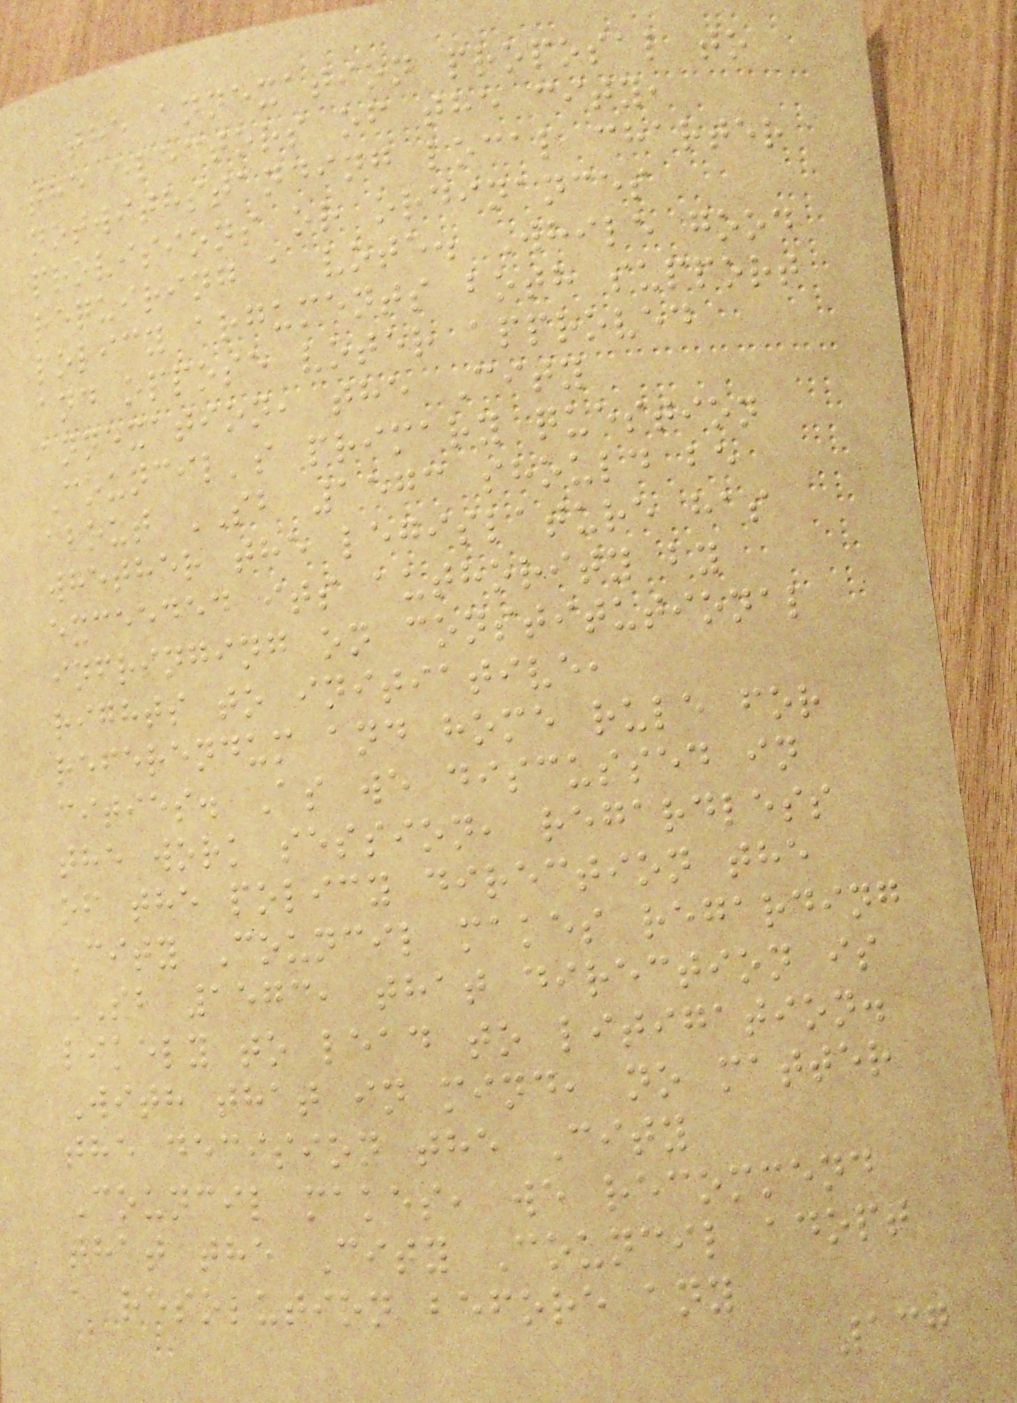the annexation proposal to
the electors of the city,
notwithstanding local charter
provisions or ordinances
requiring a vote. While good
policy arguments both support
and oppose voter approved
annexation, the City
Council's primary question
about SB 1573 should be
whether the legislature has
exceeded its authority by
infringing on constitutional
rights to initiative,
referendum and home rule for
cities. As we discussed in
the work session, regardless
of the policy direction the
City Council makes regarding
SB 1573, that direction is
likely to lead to litigation.
With that in mind, no matter
the decision the City
Council makes, we recommend
that the City Council adopt
a resolution before any
137
